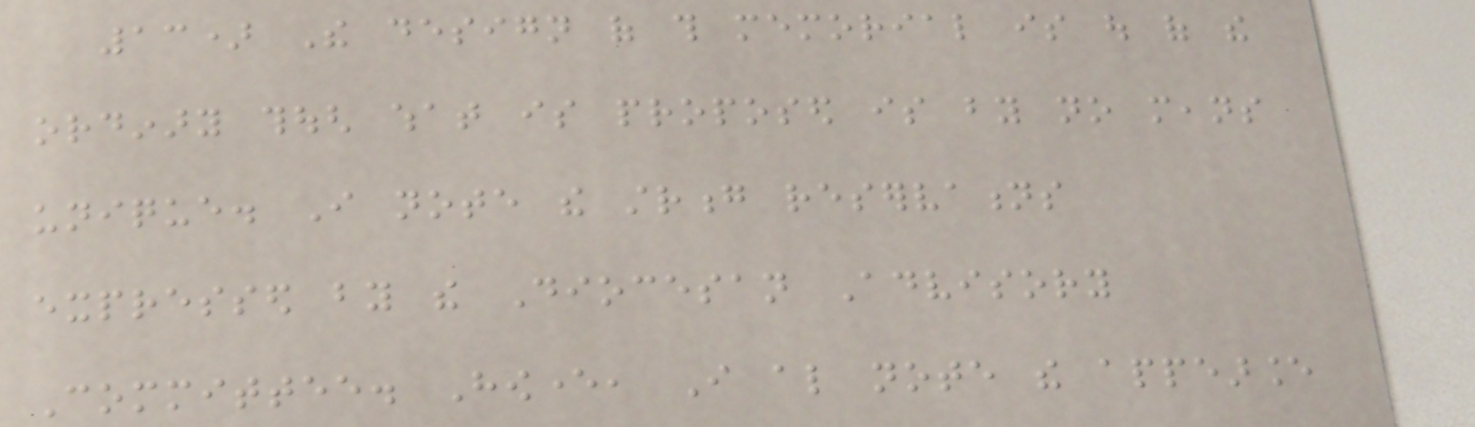13) The design of this memorial is out of the
ordinary though what is proposed is by no means
unique. I note the strong reservations
expressed by the Diocesan Advisory
Committee. However, I also note the appearance
